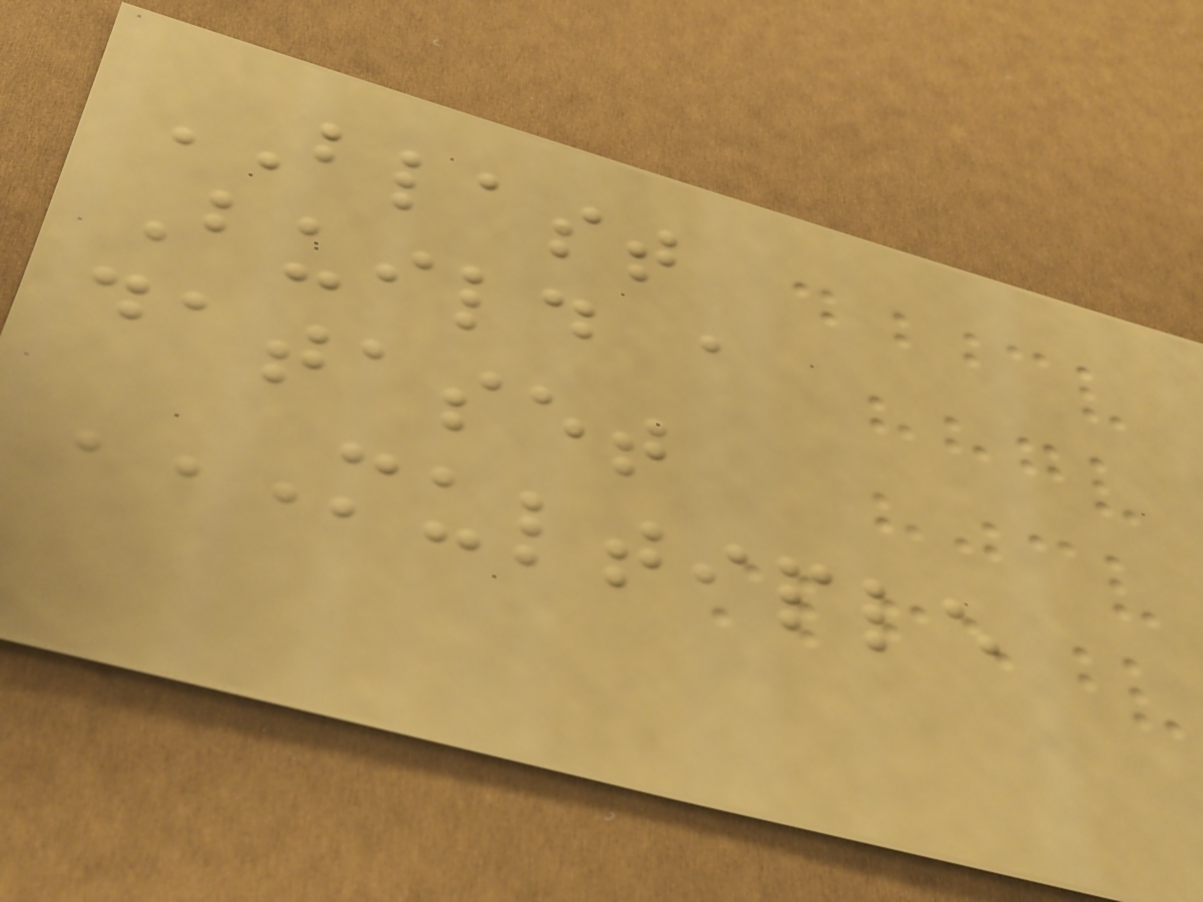BLAST
Build a
dataset
MULTIPLE
